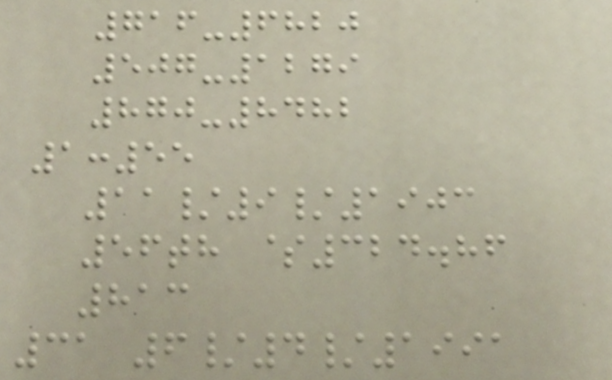716-6820
507-1279
870-8482
1:55
11/9/1903
56th $324.86
813
31 6/4/1991
